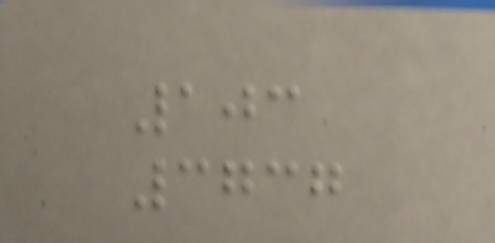103
3737
